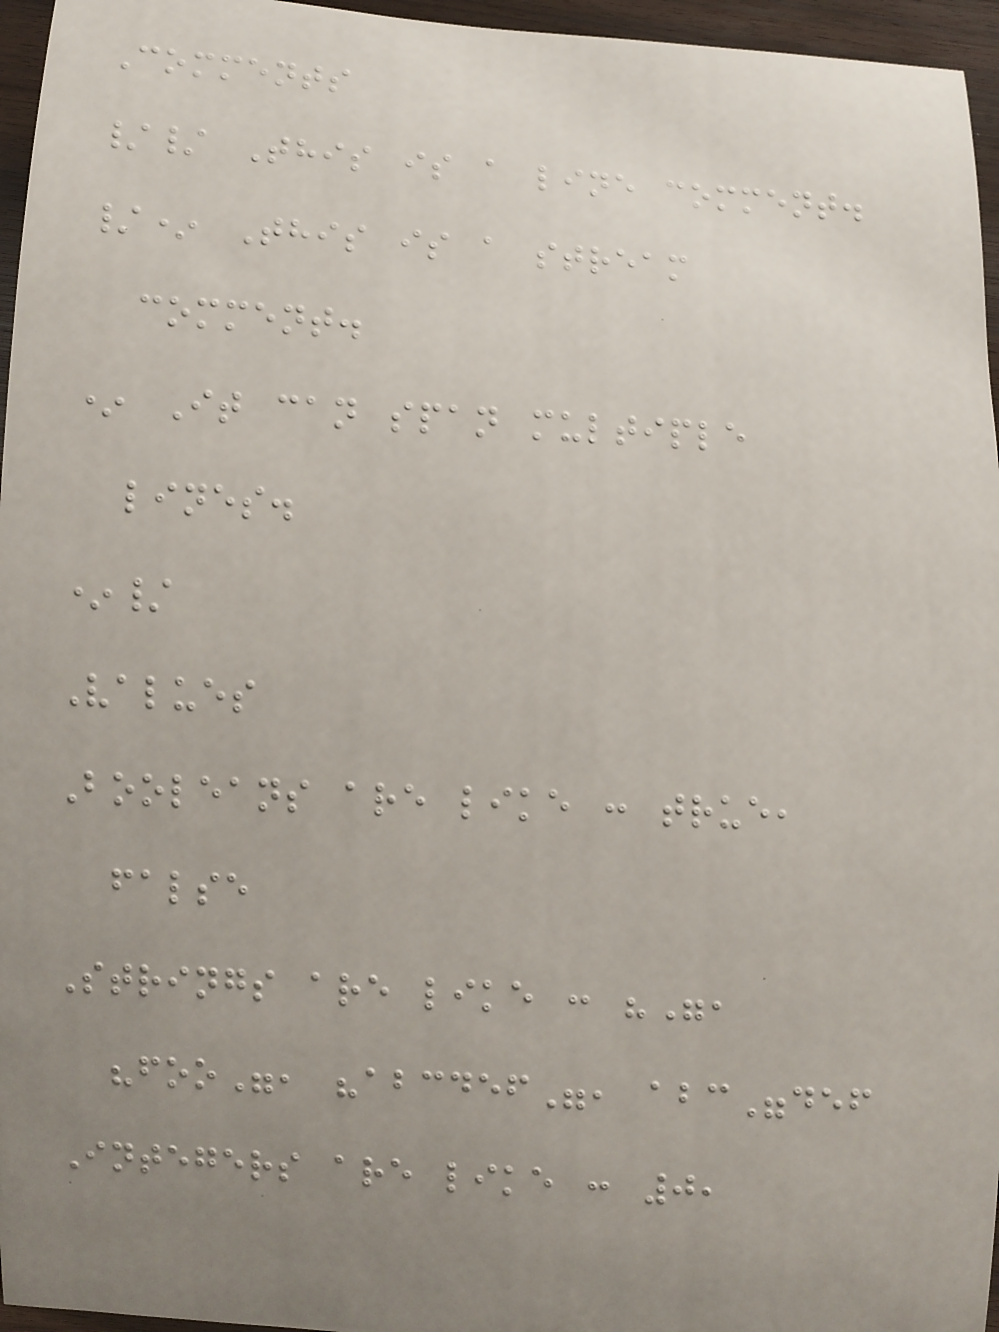Comments
// This is a line comment.
/* This is a stream
comment.
* It can span multiple
lines.
*/
Values
Booleans are like : true,
false
Strings are like : "",
"foo", "abcdef", abc"def
Integers are like : 0,
